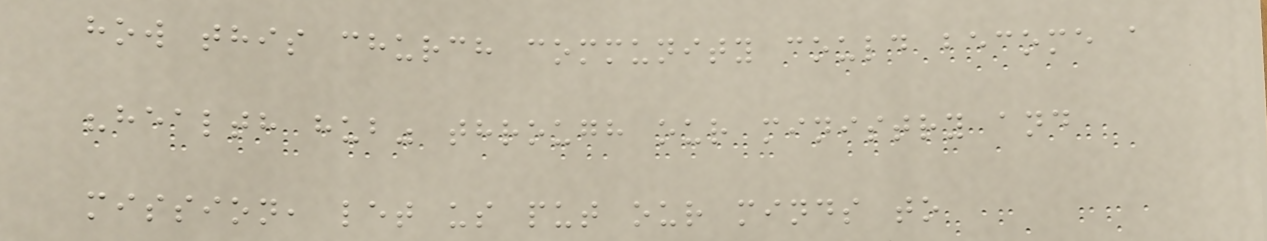how this church community could become a
"health hub" through our ministry and
mission, let us put our minds to
